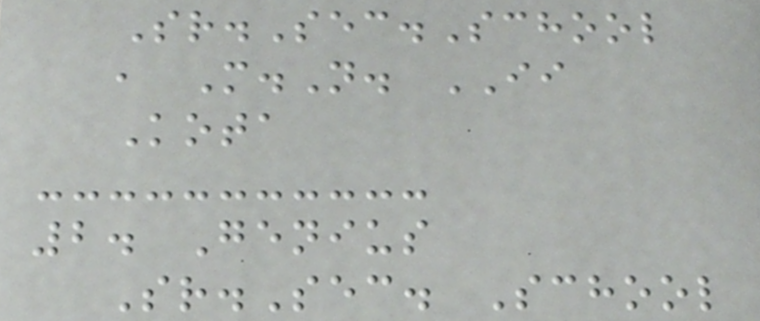Sr.Sec.School
, M.N. II
Kota
2. Genius
Sr.Sec. School
